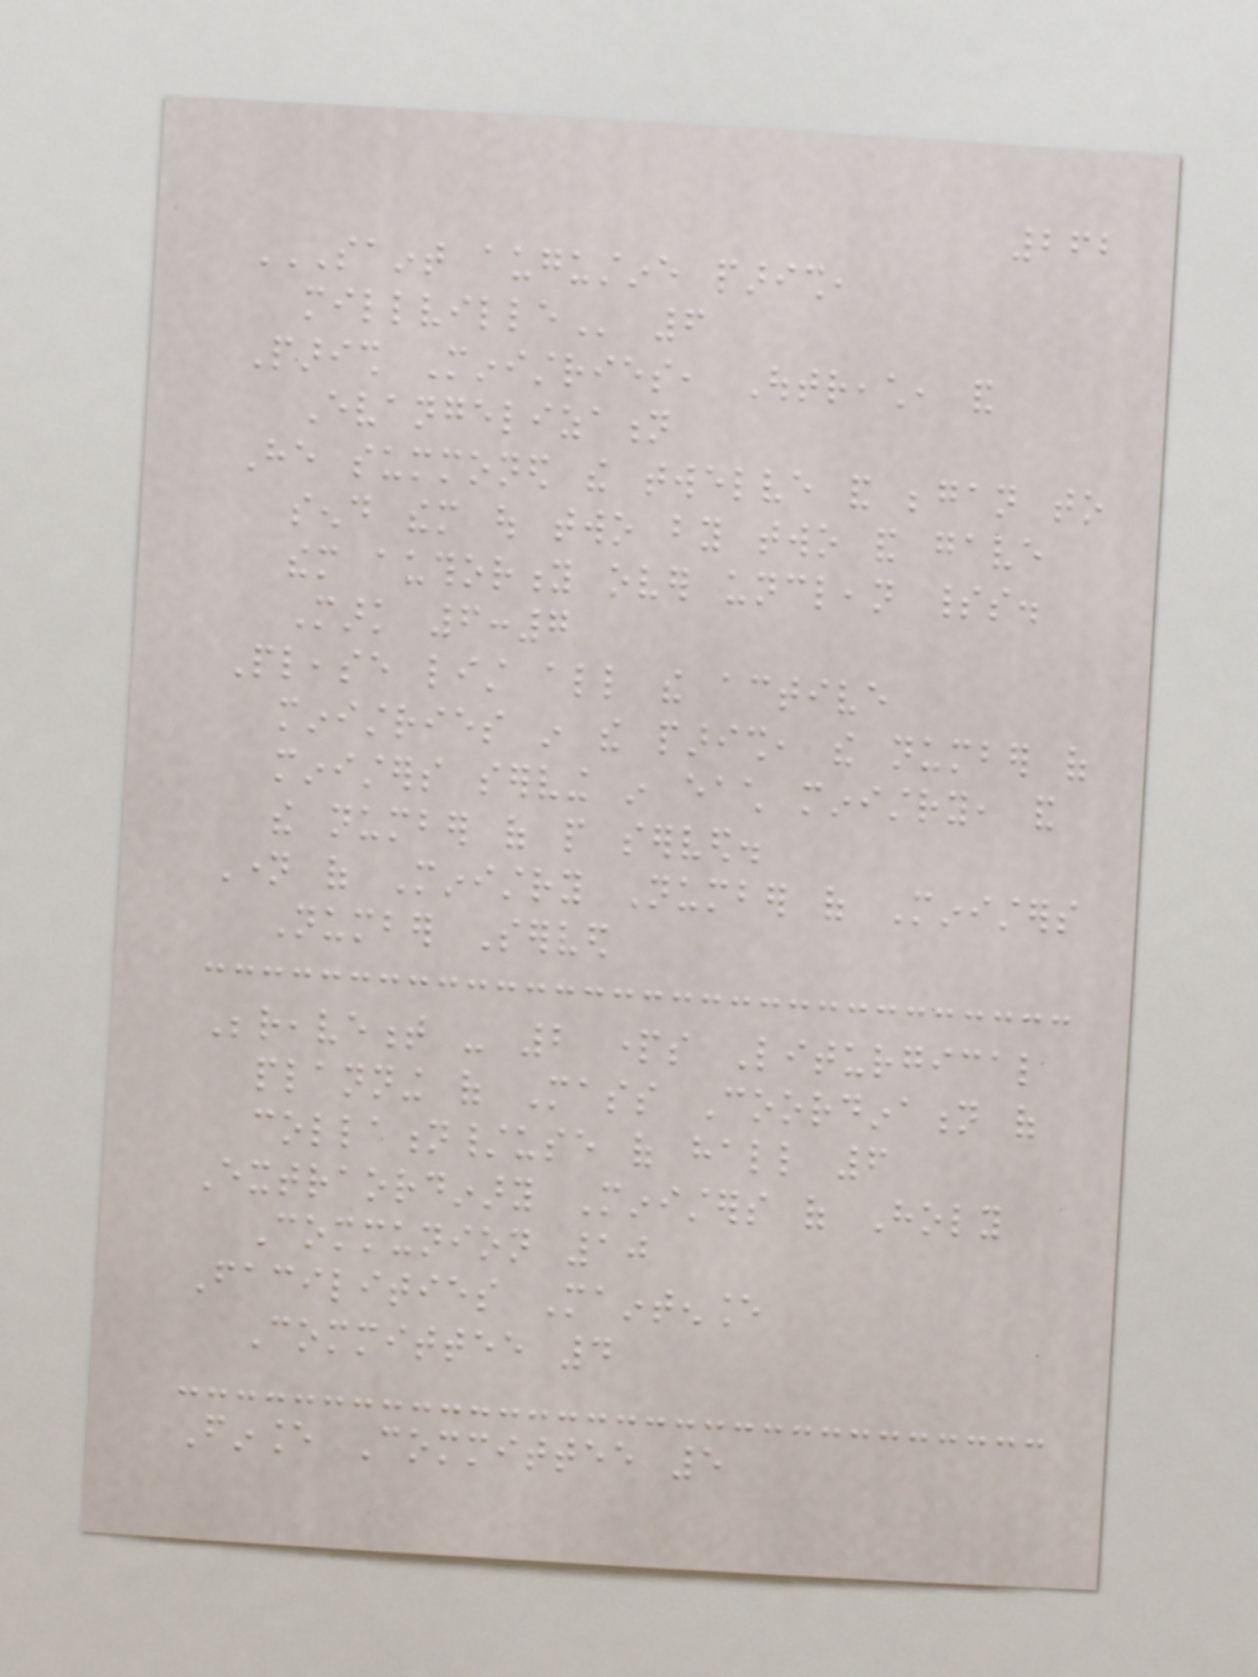262
SAINT AUGUSTINE PARISH,
MILLVILLE 6
Parish Ministries, Outreach, and
Evangelization
He summoned the twelve and began to
send them out two by two and gave
them authority over unclean spirits.
Mark 6:7
Please list all the active
ministries in the parish, the number of
ministers serving in each ministry, and
the number of people served.
Name of Ministry Number of Ministers
Number Served
Bereavement - 2 parts Liturgical
planning of Mass Coordination of
collation/use of hall 6
Extraordinary Ministers of Holy
Communion 10
Facilities Maintenance
Committee 4
Finance Committee 5
